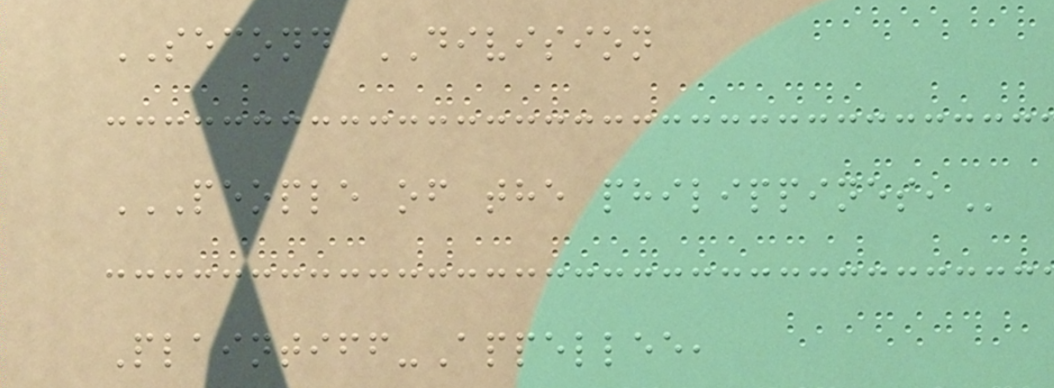SECOND DIVISION
PEOPLE OF THE PHILIPPINES,
Plaintiff-Appellee,
